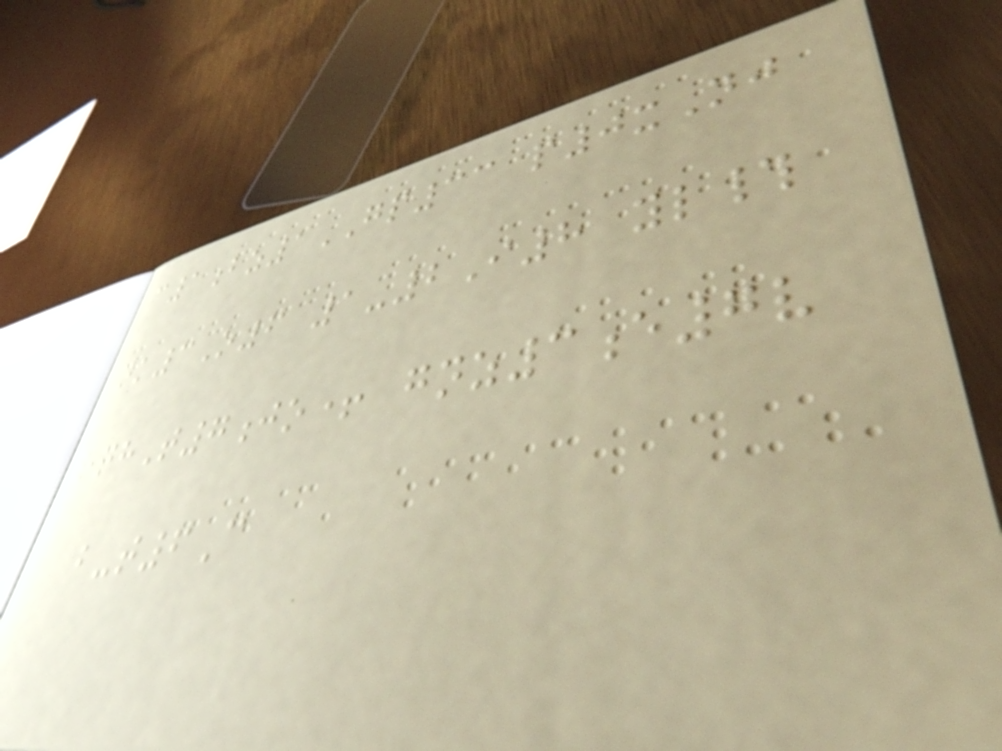c1bz1GP33 p0xNj
nk3O6 1-2I8 yl#
rqhT7jo+ gnz3e7v
b-t6C
